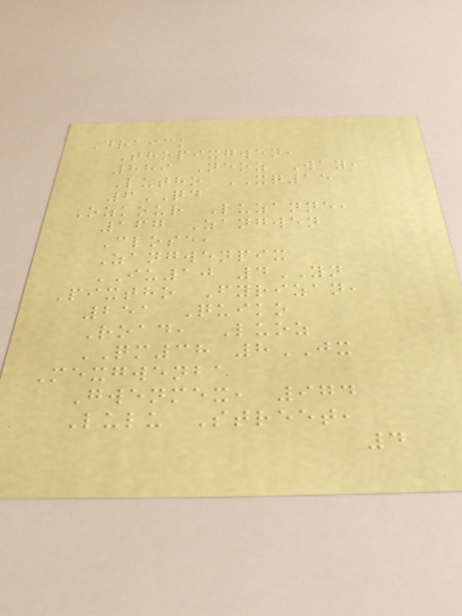Draick
Thopixgwen,
889 Neoz Way,
Lutho XQ15
6QD
Ozkour Luzanne,
167 Zangwen
Close,
Zangwenpix
IU10 4YN
Pixtho Fyrizan,
251 Quiko
Road, Luoz
QM38 8JX
Mexgwenba
Gwenmex, 974
Lulu Street,
4
